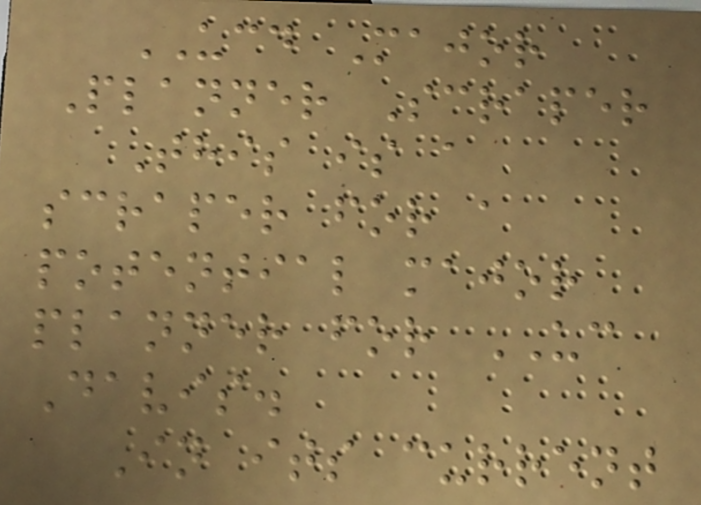UCD Major
Planner Scraper
This is a
scraper for a
potential major
planner for UC
Davis.
In its current
